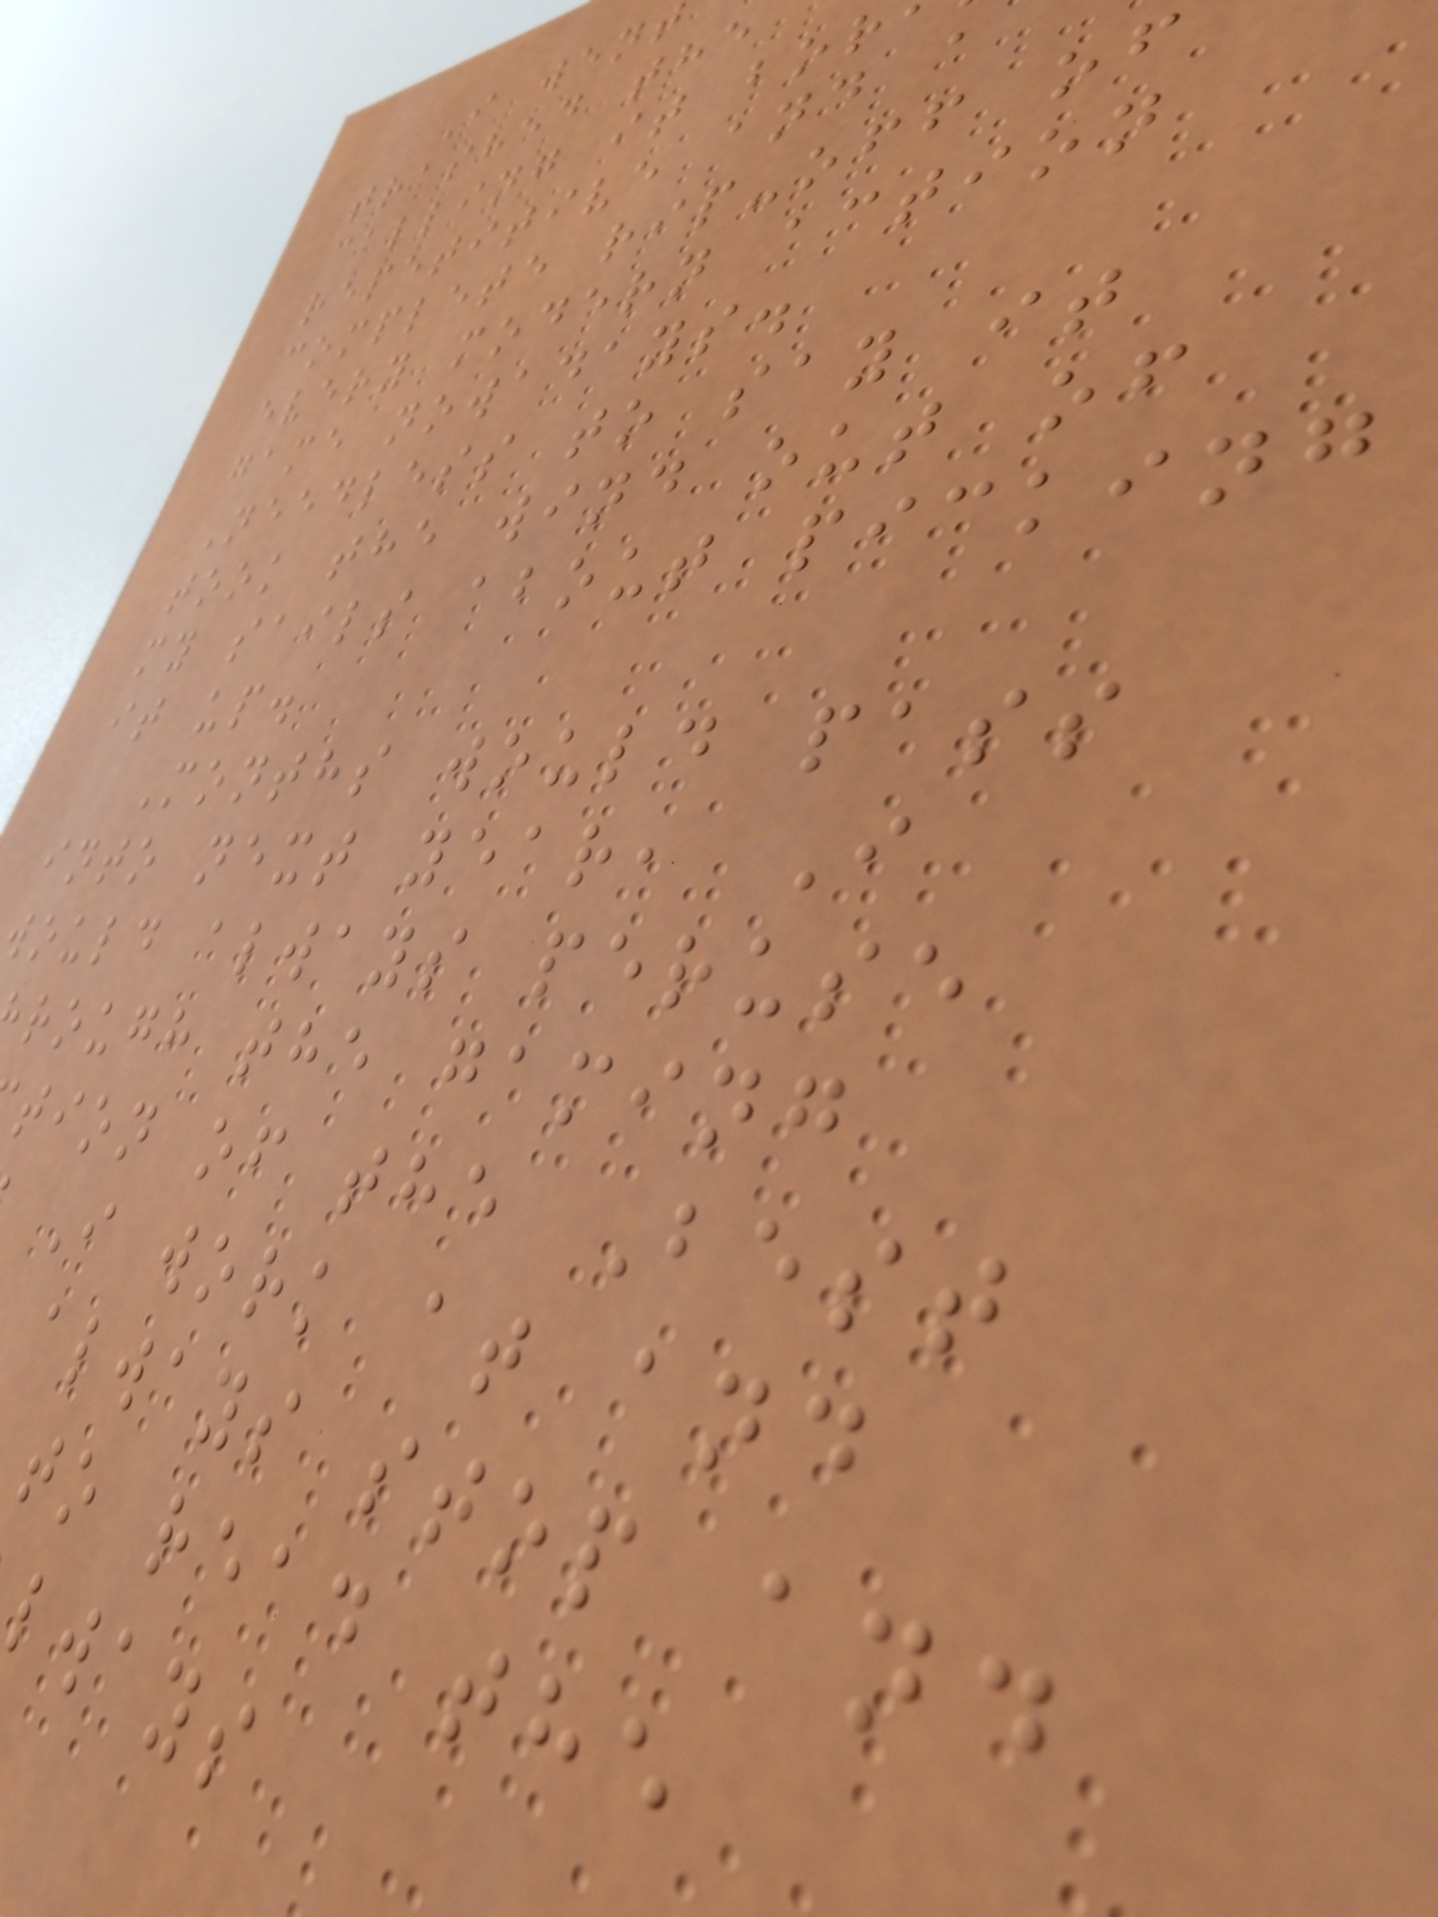I went
trashed the
calling it bor
repetitive and a
complete rip-off of
every modern action
game nowadays.
Needless to say it
took the wind out of
my sails about picking
it up.
Months would pass
into next year, I
would always peruse
rough the gaming
tion of the Best
I work at and
always stop and
to read the
lways
